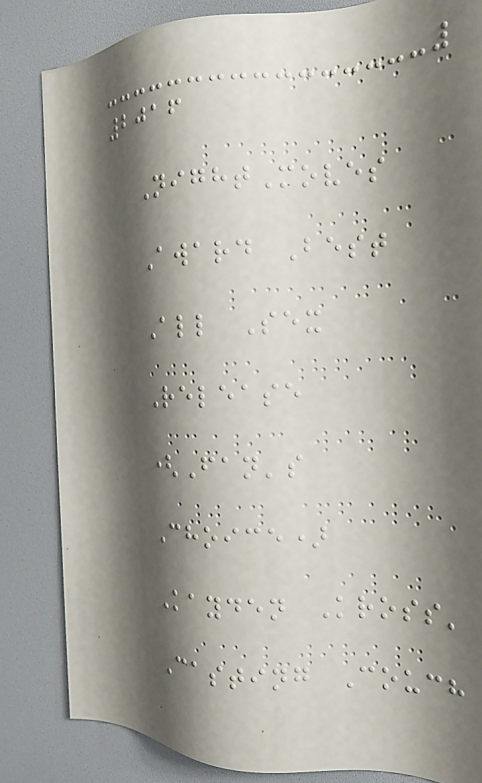2016
NightMoves
Award Best
All Sex
Release
(Fan's
Choice)
Kayden Kross'
Casting Couch
